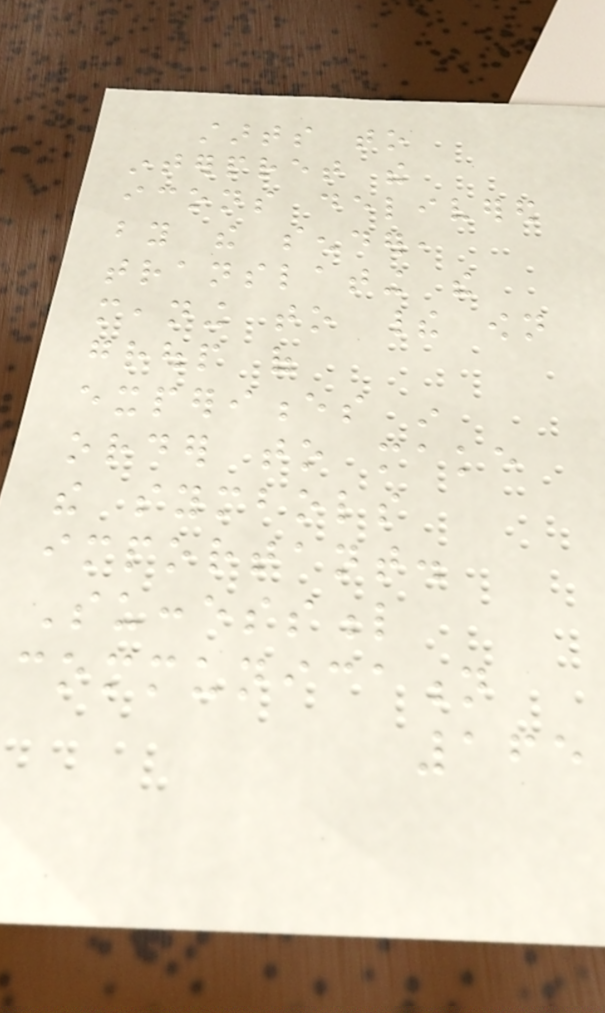starts to
interpret the
icons delivered
by the sender,
translating the
meaning to their own
group of
experiences in
order to make
the symbols
important.
Successful
communication
165
